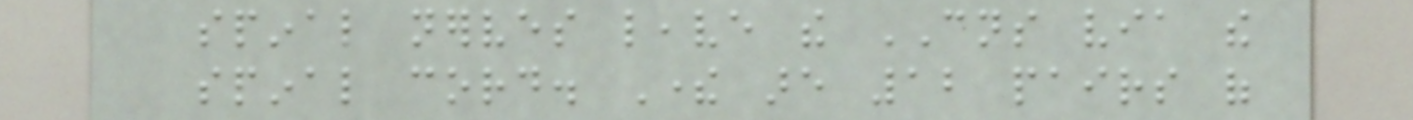spinal nerves leave the CNS via the
spinal cord. There are 12 pairs of
